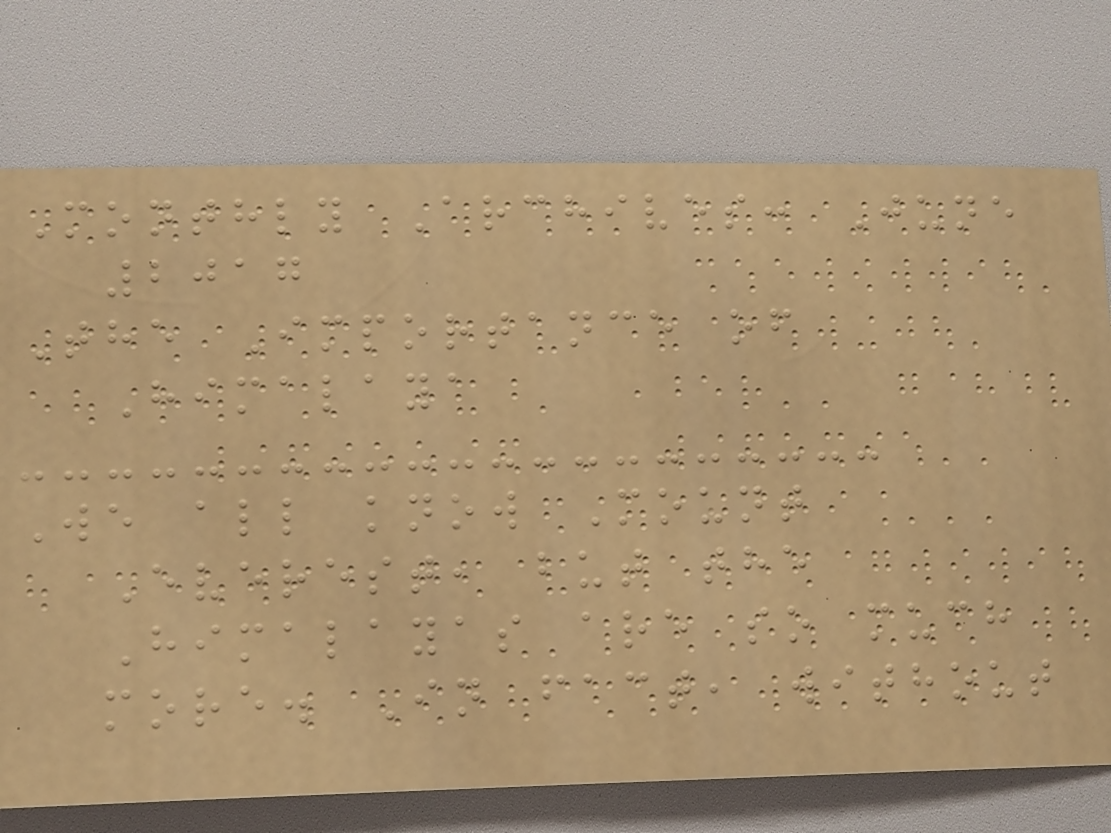Monthly Archives: June
2017
The Importance of
Himalaya
We all know Mount
Everest, but the
Himalayas are so much
more. In fact, without
